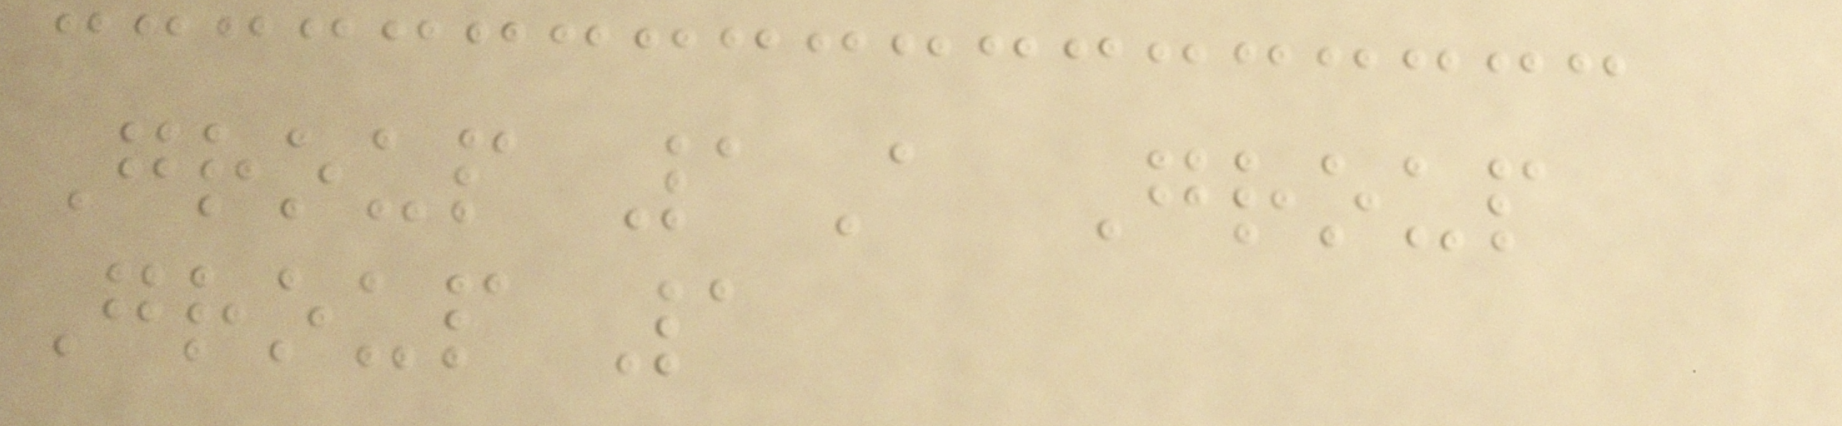Group 1A Group
Group 1
